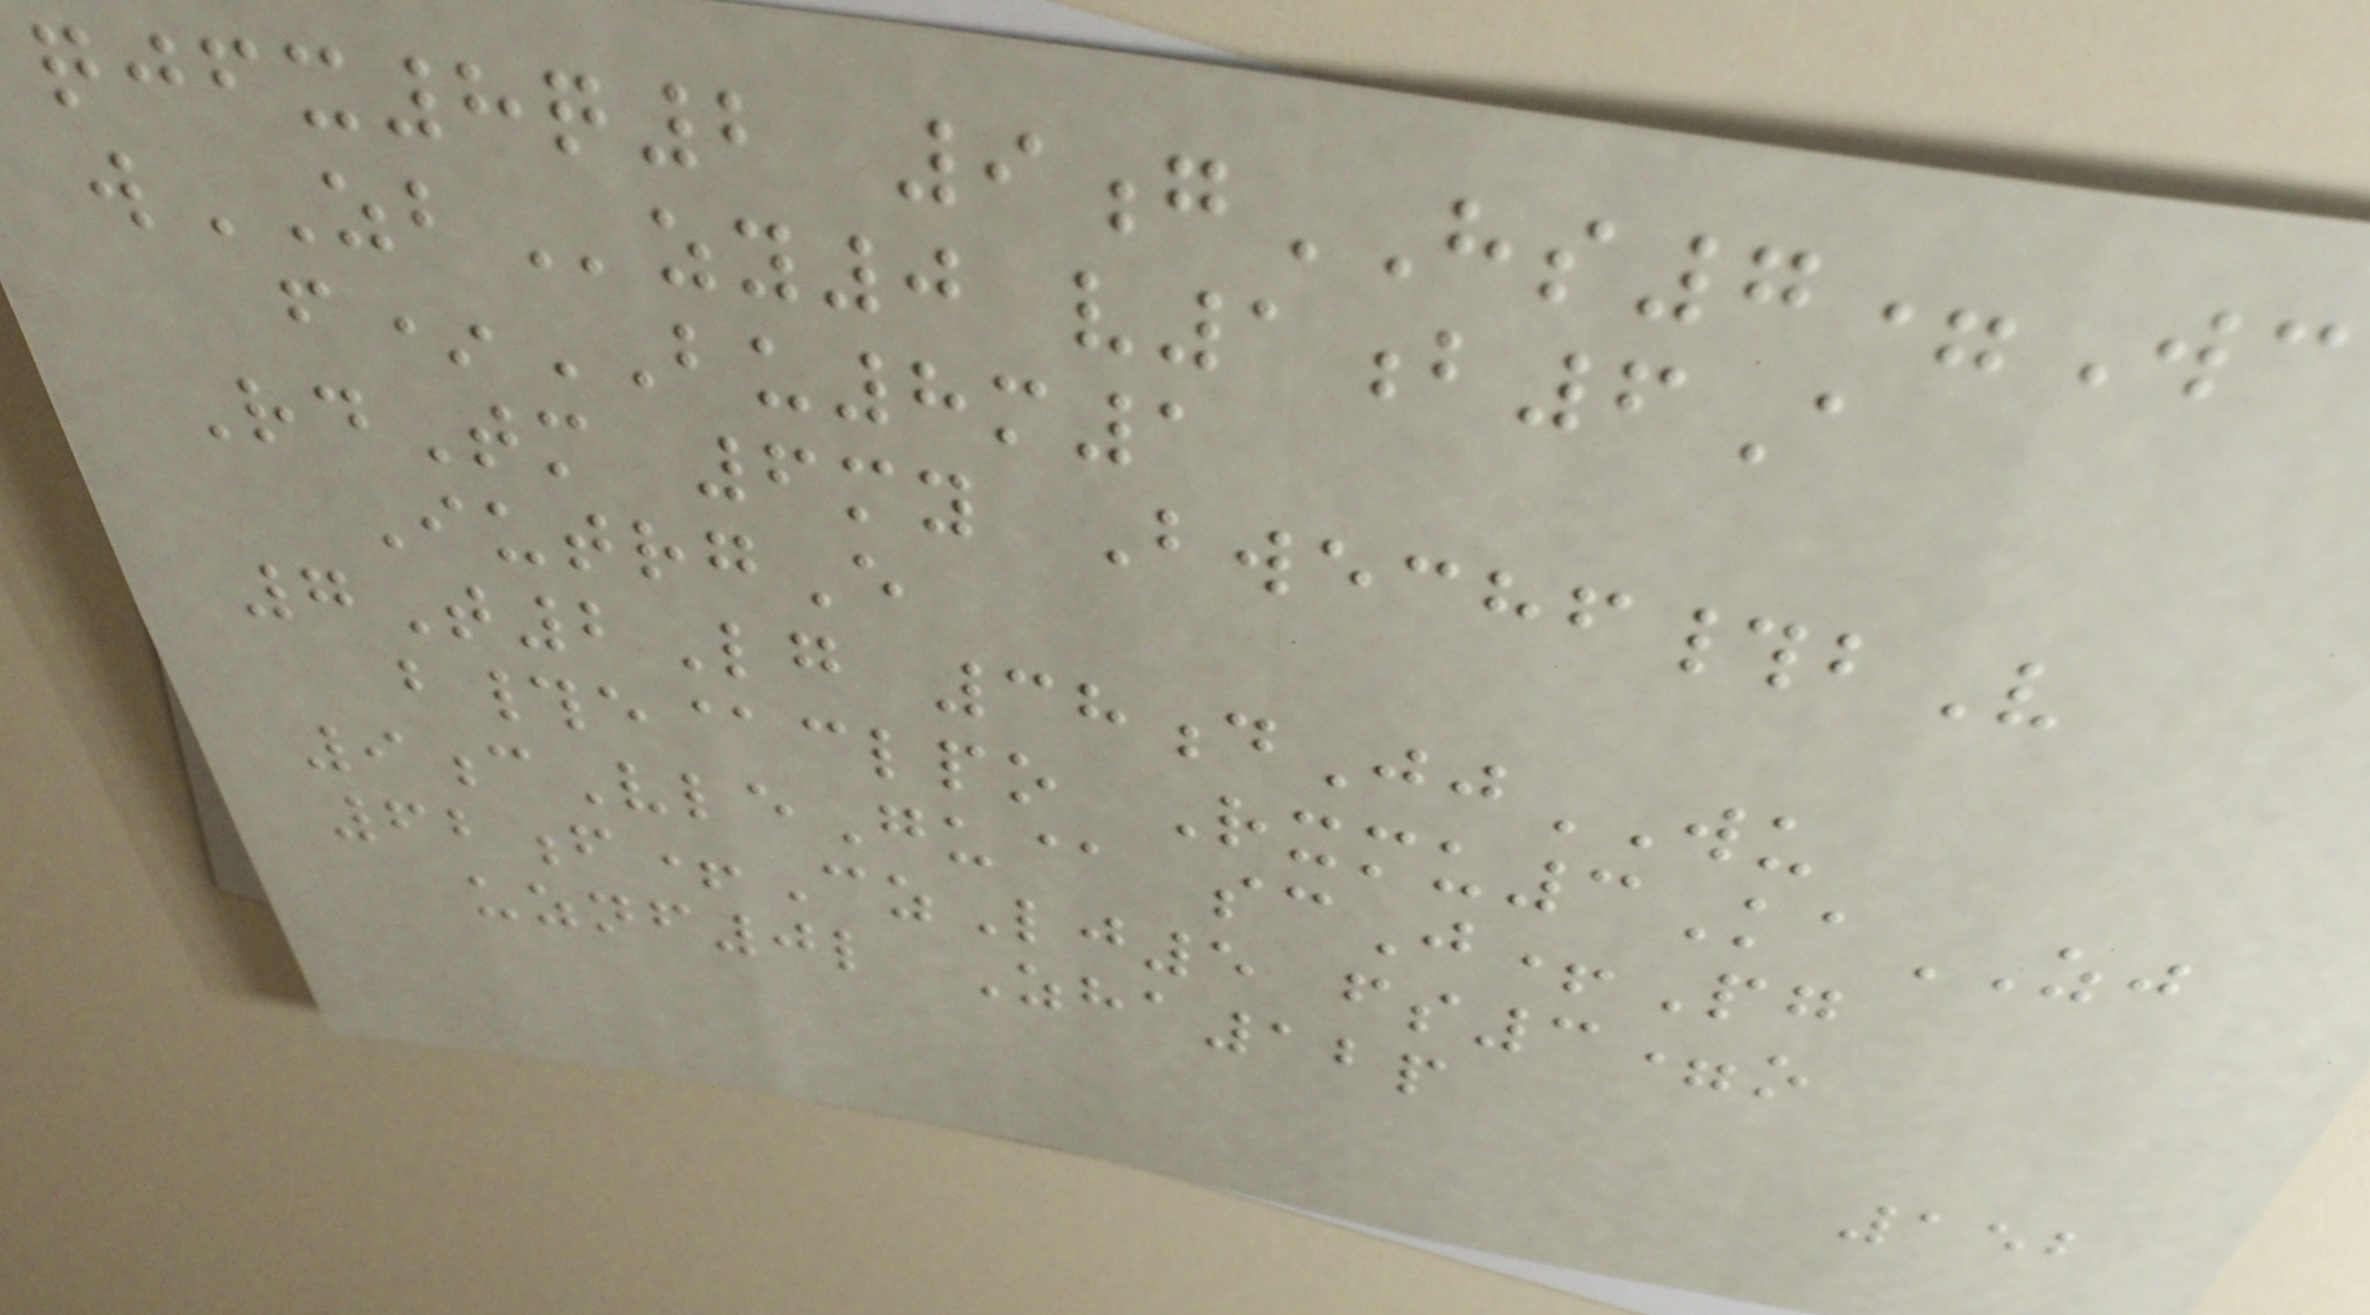qjfx8q2 9gHS7=Wc
wZBzy0 v1b6A
f*BU8m1
RdTm 6my Bwechf#bV
IutrgE
7T2Lg 38dJjWU
b#e@clpo Rxmu3KaZJ
9cVleGu@ scJ+Pg
62f+CzLj5 fs3=o
uznf0l Zha12p
152
